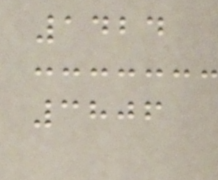1424
3806
